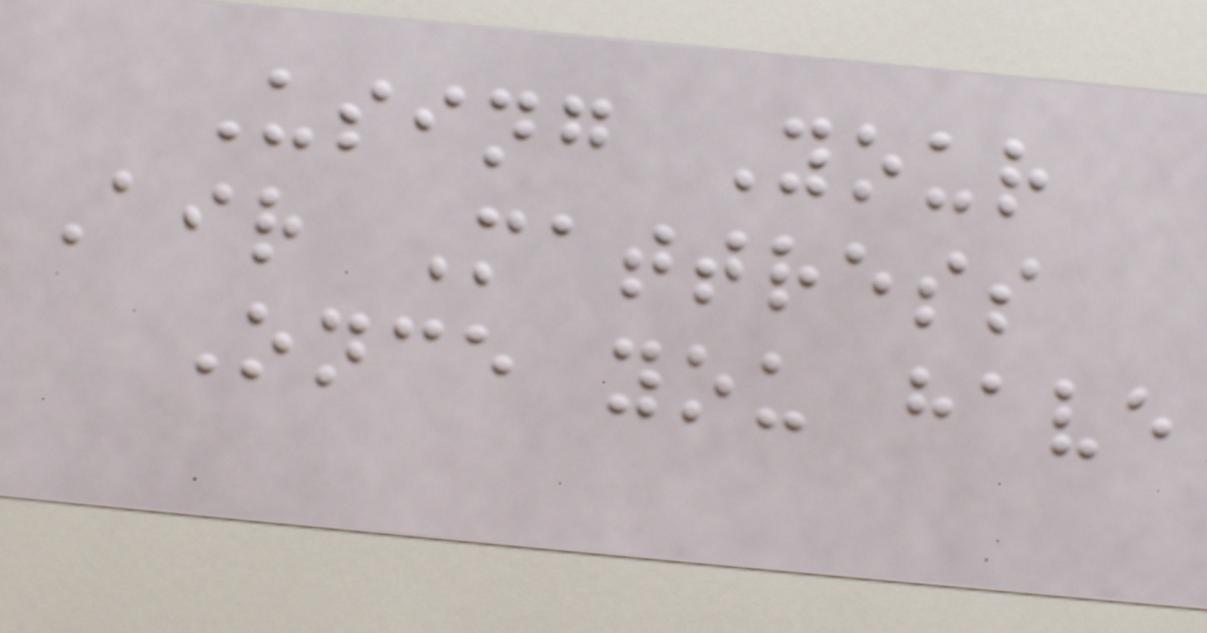Using Your
Air Mattress
Once you have
